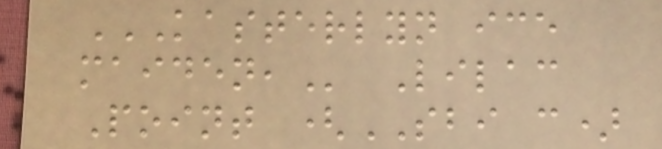KASTERLYN ICE
MAIDEN, Lilac
Point (SBI c)
